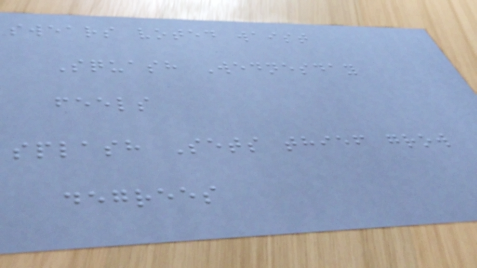swears voted waist
Squash Wednesday
feels
splash Sets thief grow
degrees
